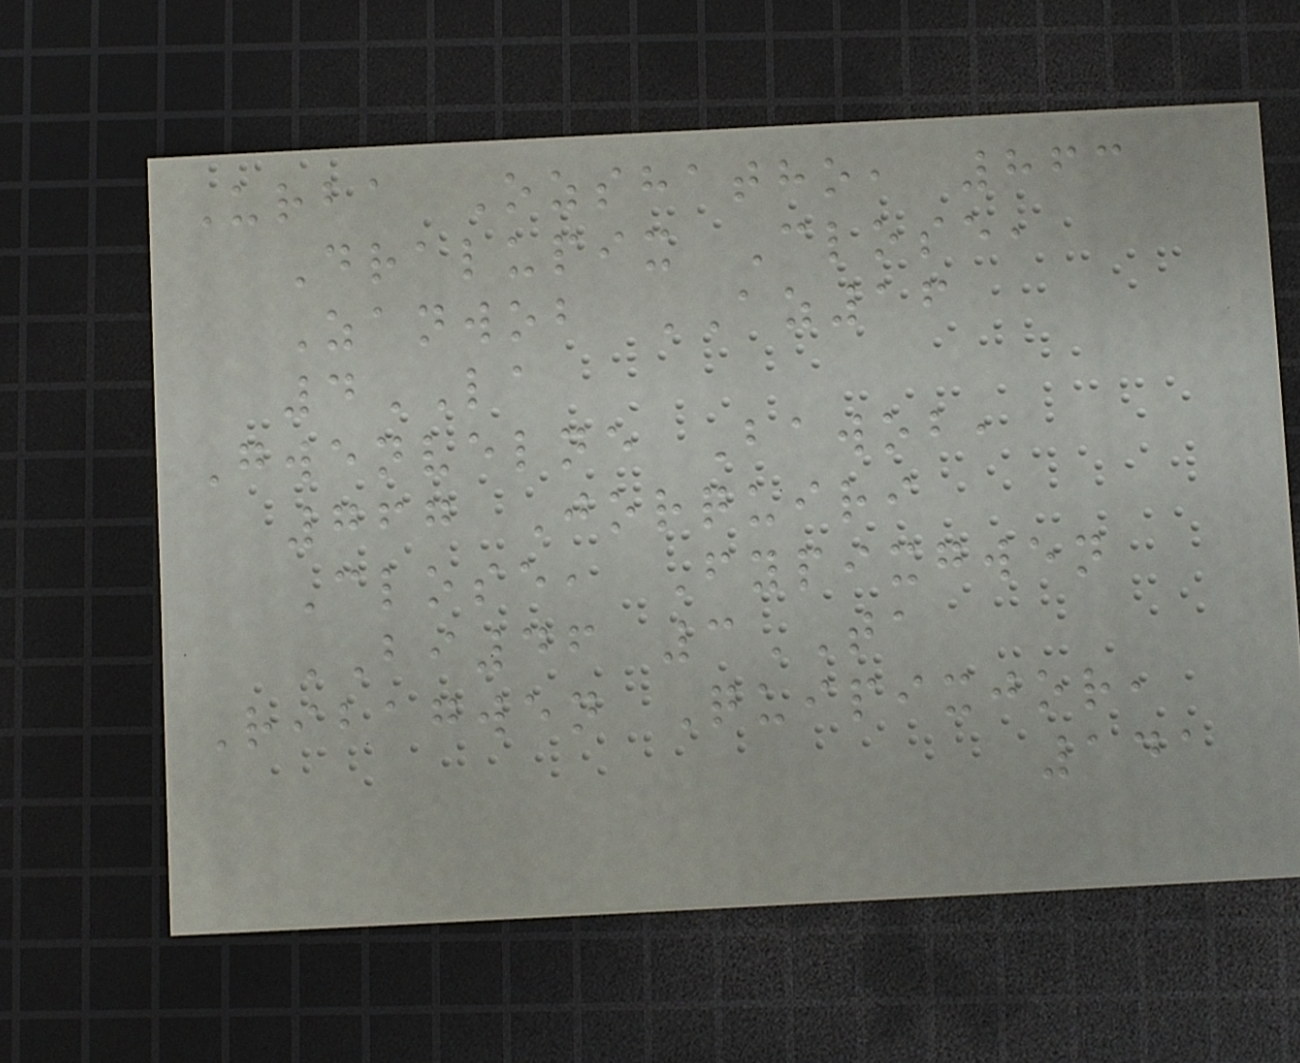Urba Ozshatho, 863
Dralupix Close,
Zanwob AZ16
4LA
Gwenvelne Bawob,
767 Jorquiri
Close, Fypixgwen
BI46 3TA
Ribagwen Quipixjor,
141
